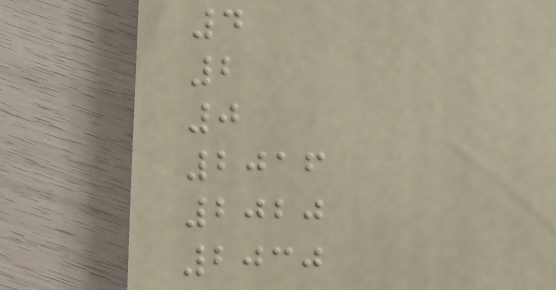4
2
0
2016
2020
2030
